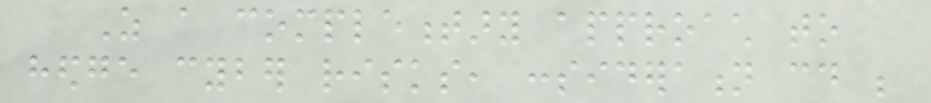As a complementary approach to
hedge cyber risks, consideration could be
